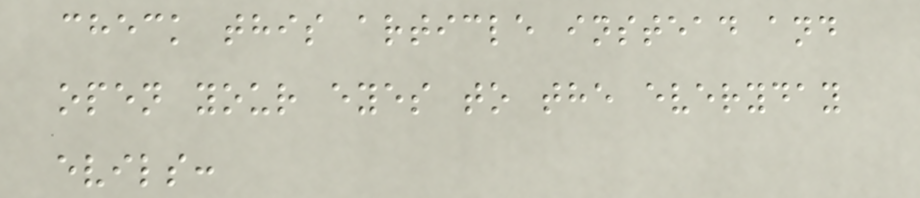check this article instead and
open your eyes to the everyday
evils:
